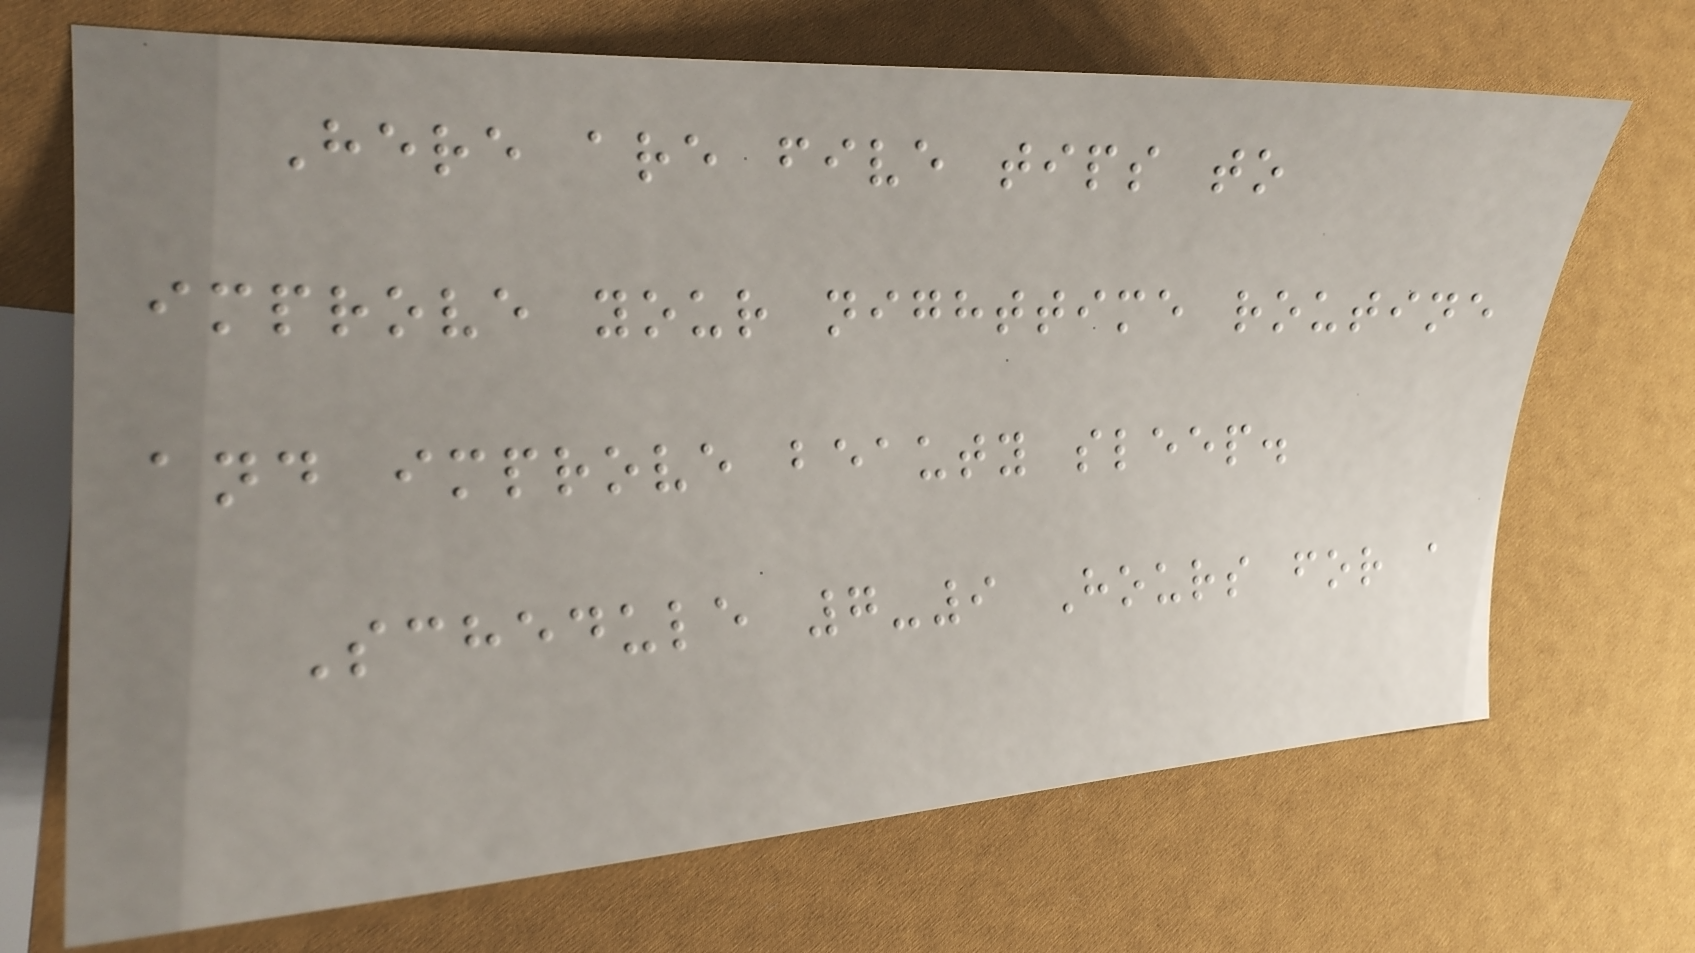Here are five tips to
improve your nighttime routine
and improve beauty sleep.
Schedule 7-9 Hours for a
